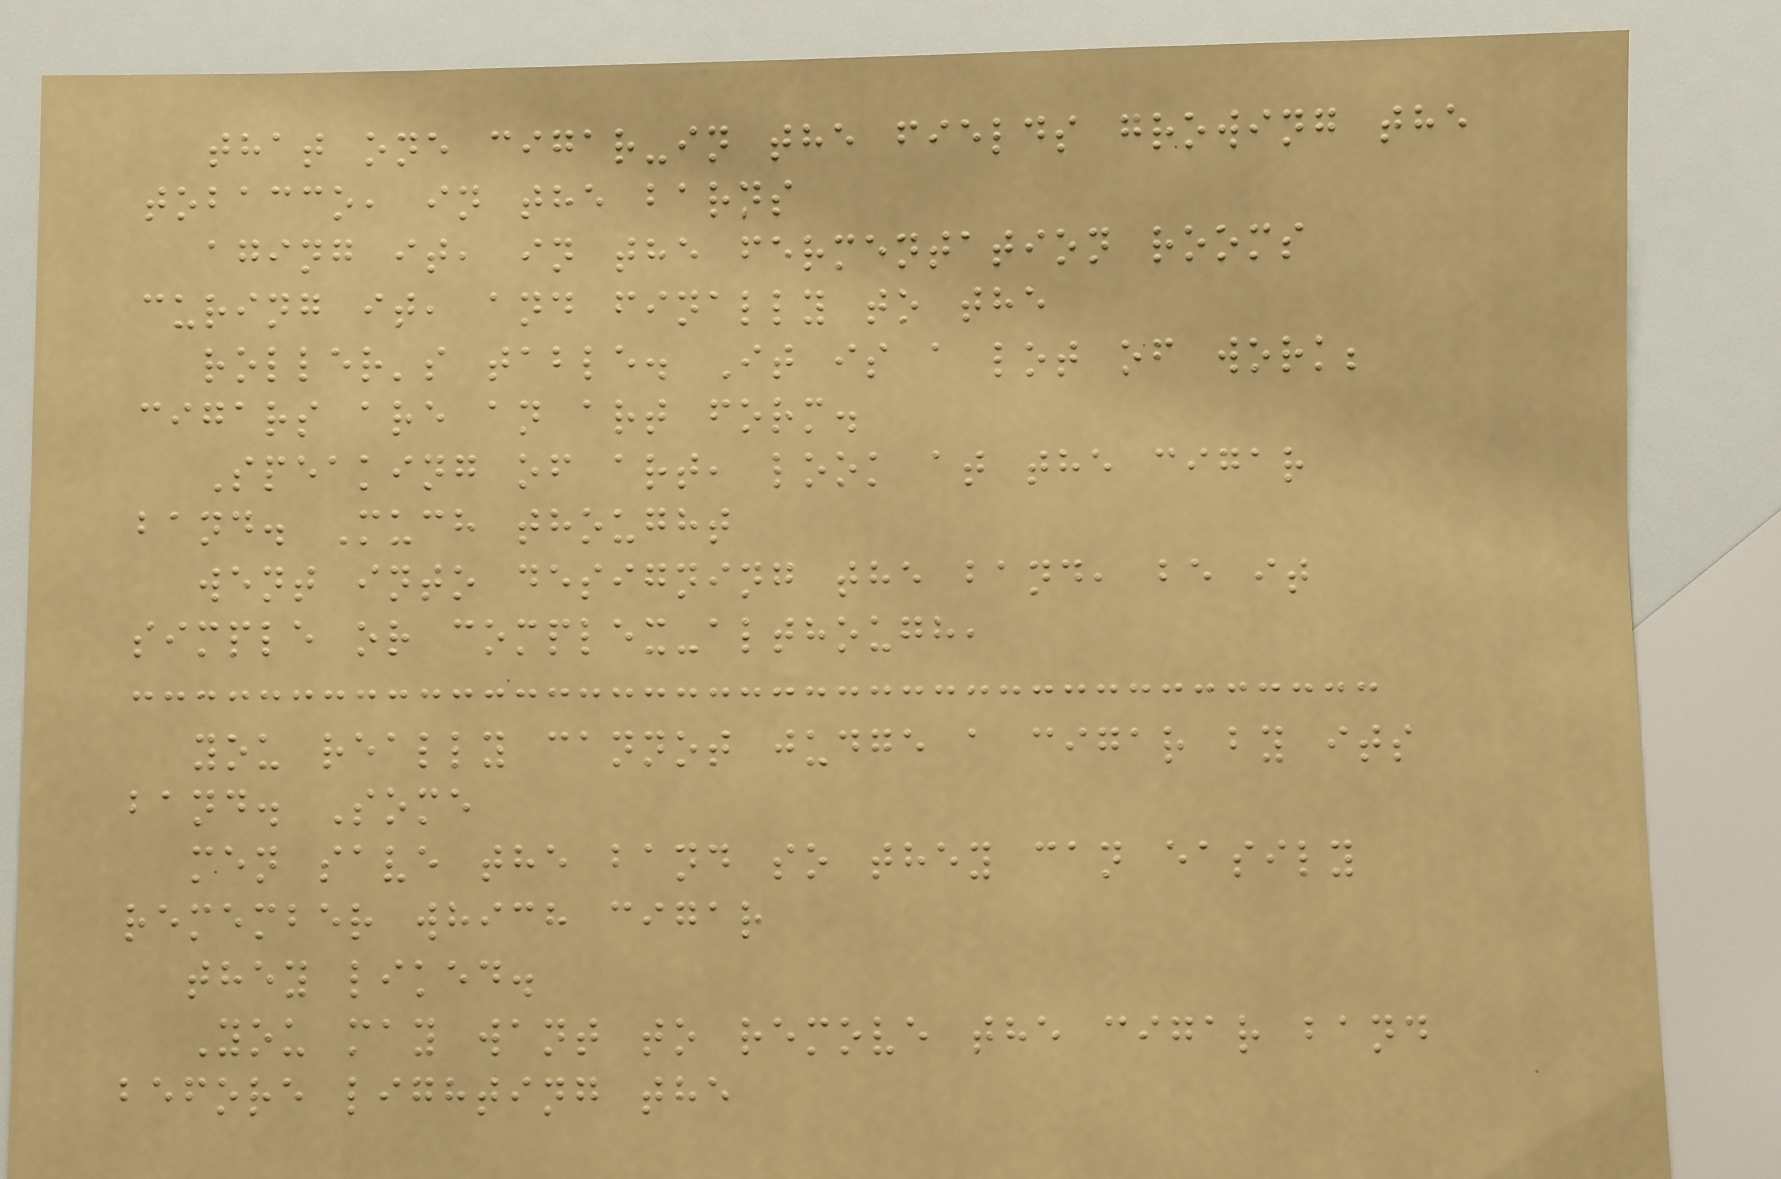that one cigar-in the fields growing the
tobacco, in the barns
aging it, in the fermentation rooms
curing it, and finally to the
roller's table. It is a lot of work;
cigars are an art form.
Speaking of art, look at the cigar
band. Much thought
went into designing the band, be it
simple or complex-although,
you really cannot judge a cigar by its
band. Some
men save the band so they can easily
remember which cigar
they liked.
You may want to remove the cigar band
before lighting the
